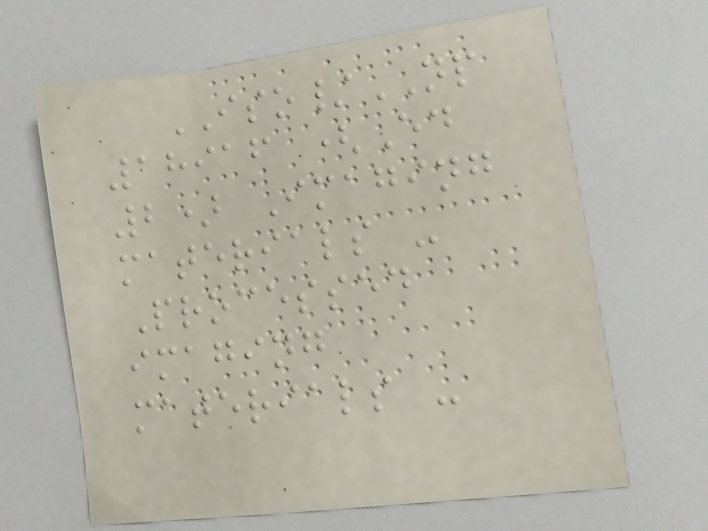ISO/NP
18916 (Ed
2) Imaging
materials -
Processed
imaging
materials -
